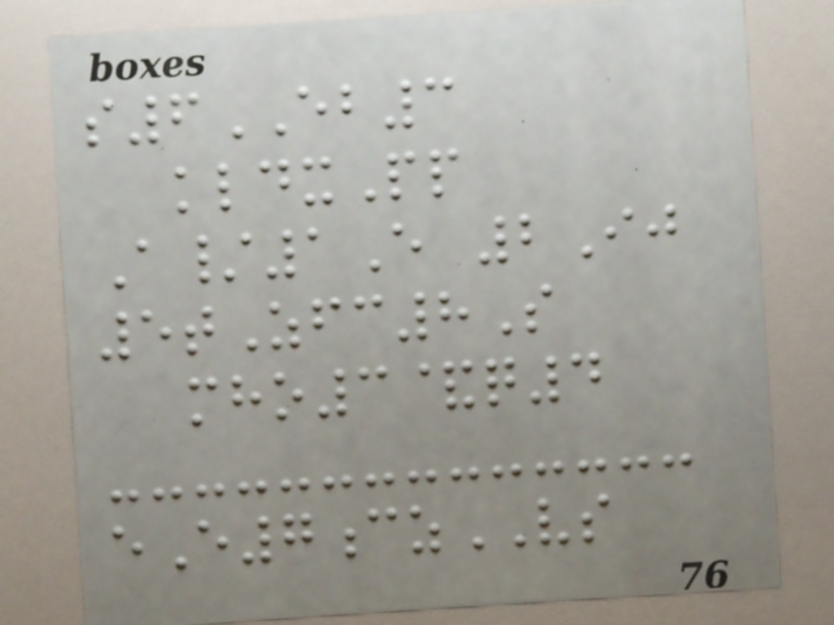s6EB3
kldxPp
A/1E 2Ij
5tZfc8S
mho3&q4
eE7czVS
